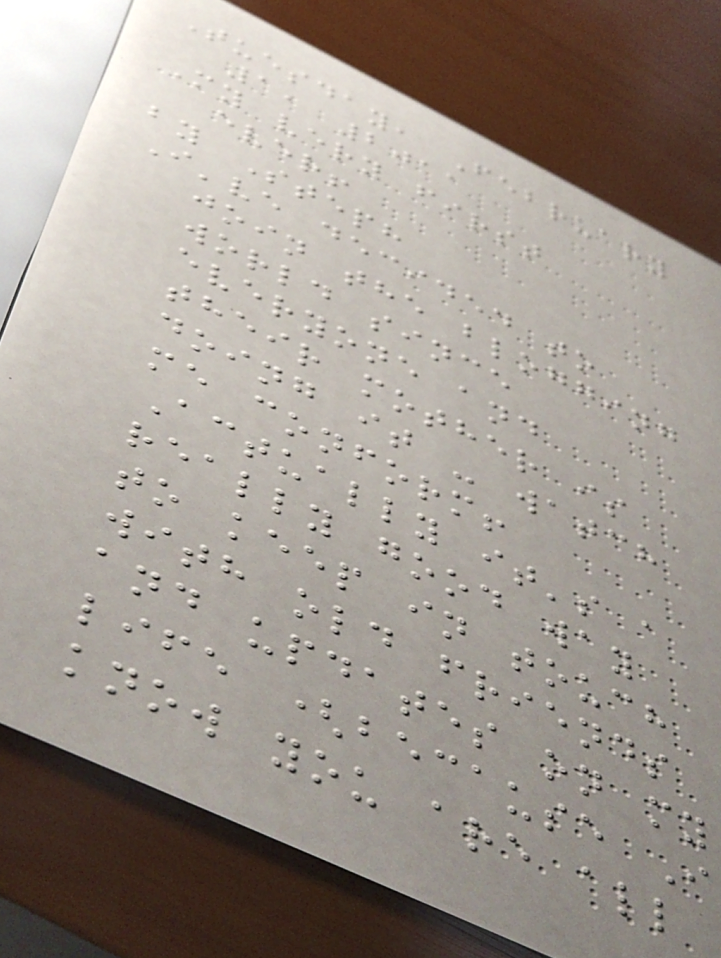Tuesday, February
1, 2011
My very first
ever!
by Steph
I've decided to
join the blogging
world since
everyone and
their mother is
doing it - watch
me conform!
Actually it's a
really good way
to keep in touch
with old friends
and updates on my
life (because I
know you are all
